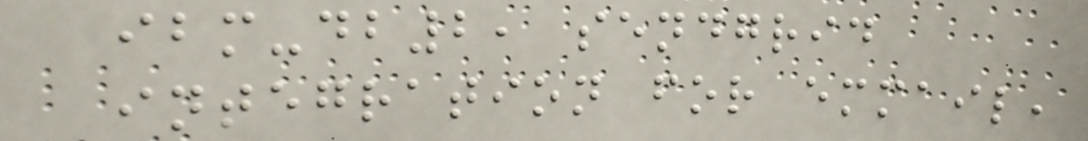ibm-db2, sendgrid
integration for emmail,
